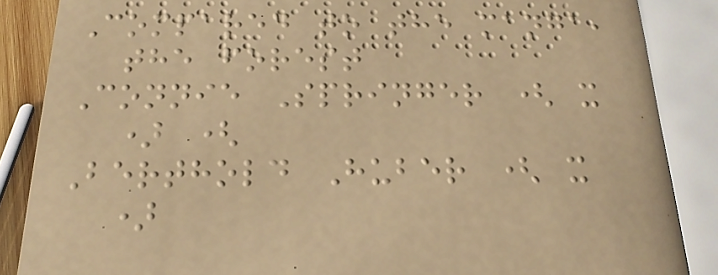Compared to the manga,
the forest
Connie Springer ( x
) (
Berthold Huber ( x
)
